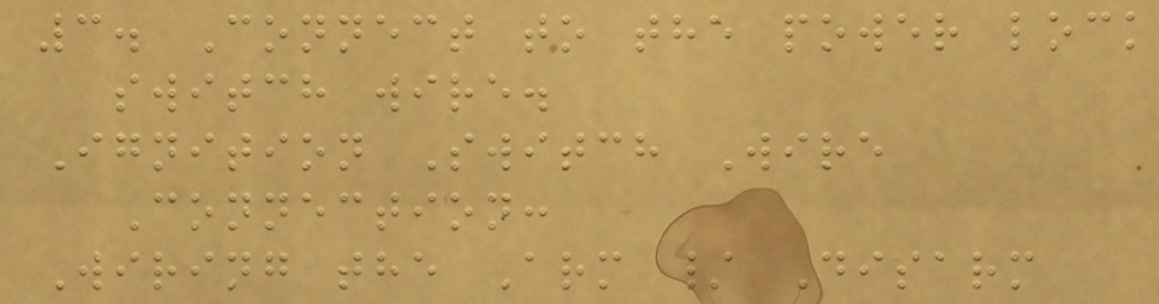3. Connect to the power lock
switch wire.
Ignition Switch Wire
Connection:
Wiring the Arm / Disarm
